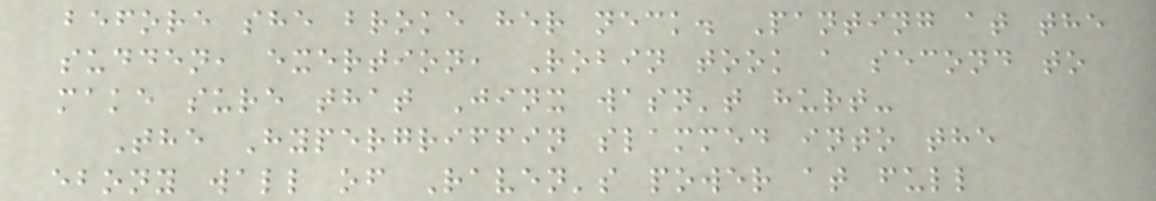before she broke her neck. Panting at the
sudden, exertion, Robin took a second to
make sure that Jinx wasn't hurt-
The Hypergriffin slammed into the
ebony wall of Raven's power at full
